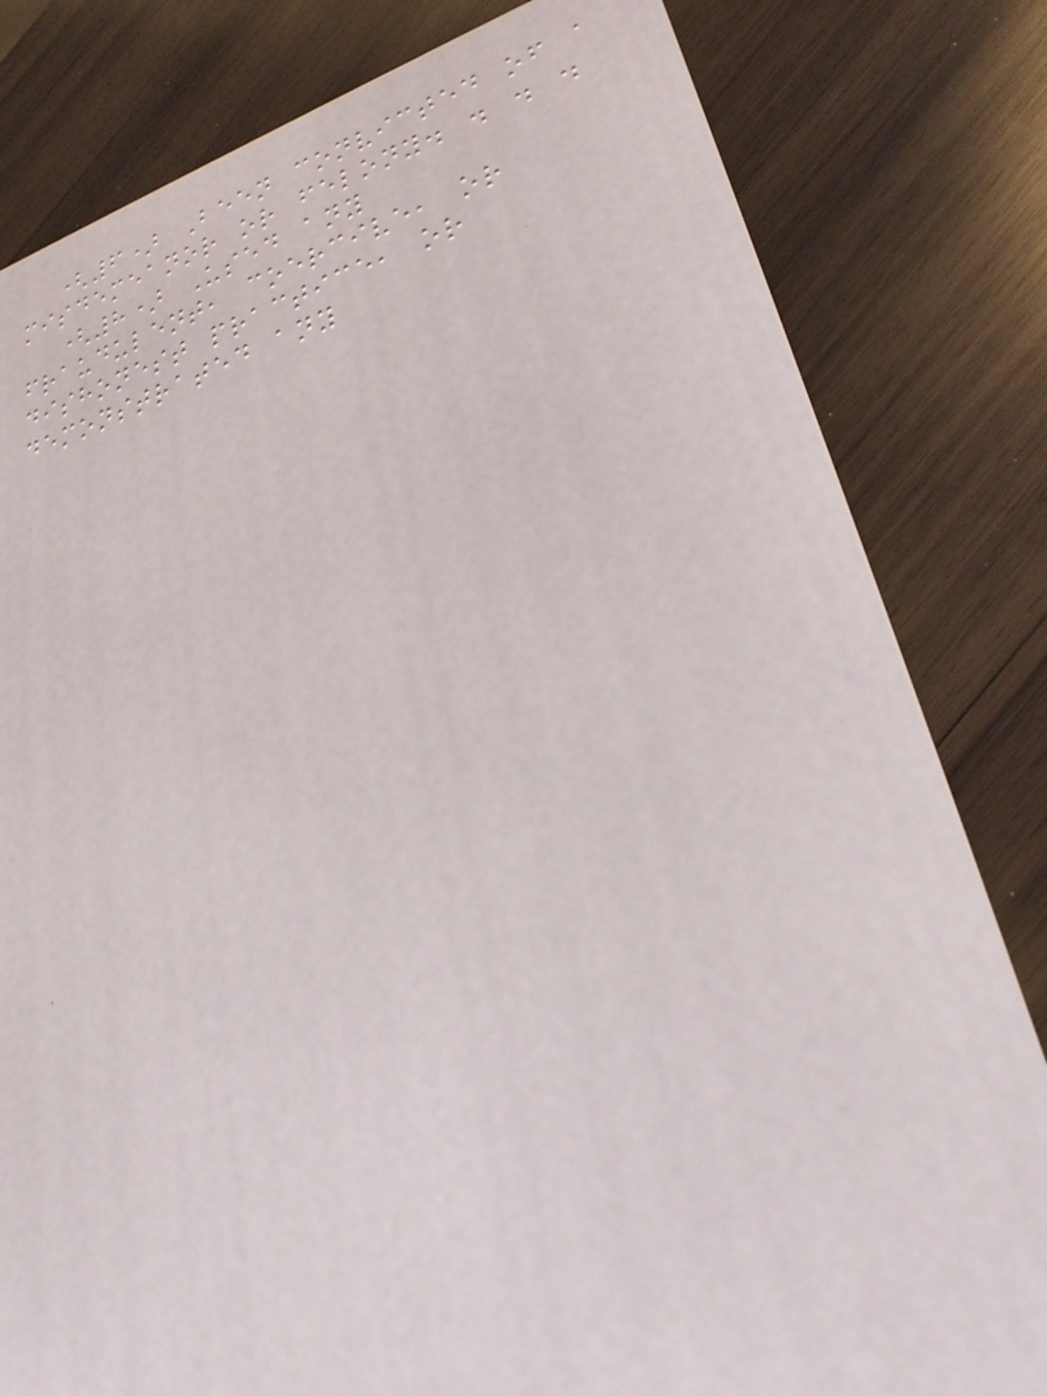(6) Been convicted of a
misdemeanor or felony. . . .
(8) Used any
fraudulent, coercive, or
dishonest practice, or
demonstrated any
